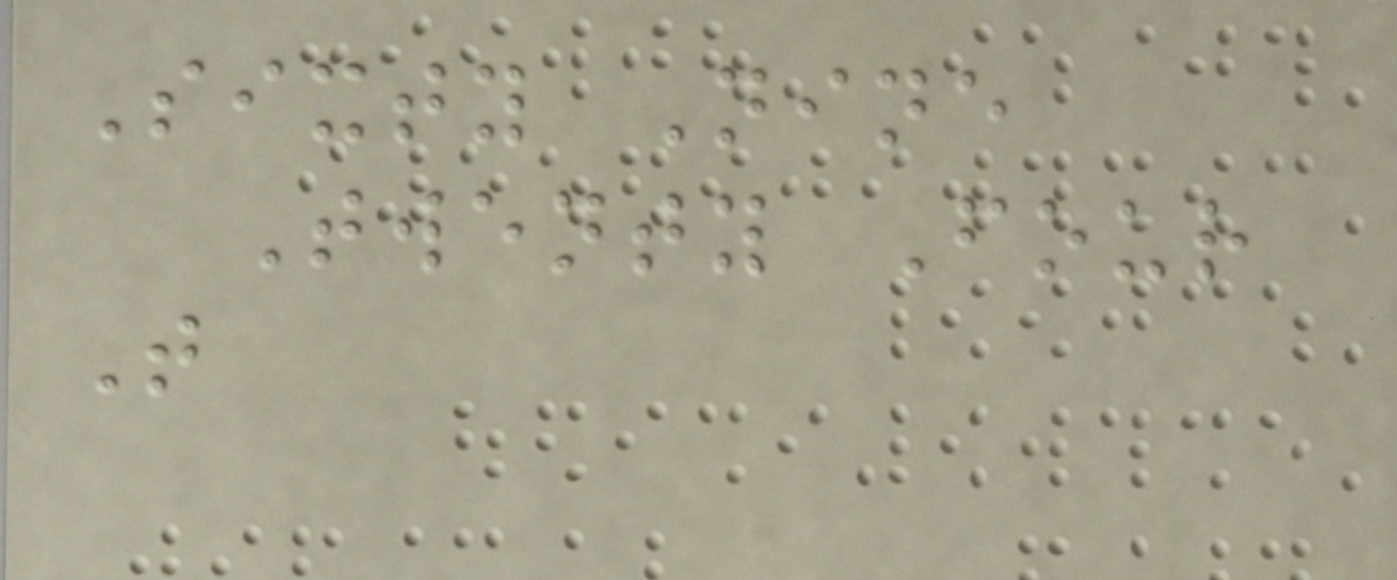Sixty Nine
Twenty Four
T
